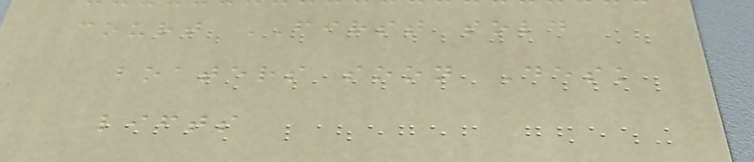court FIRST sold
boaters soon Desk
lifts
